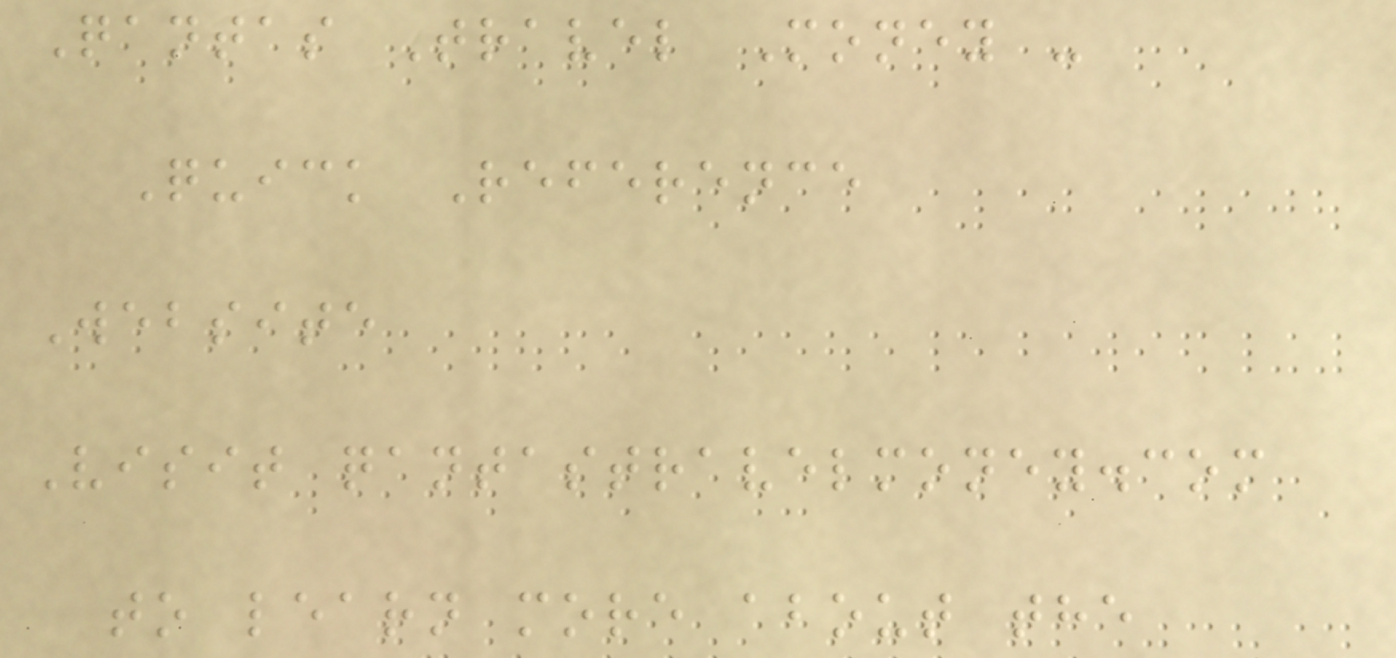Qantas Travel Money -
Quick Reference
Website
Visit qantastravelmoney.com
to learn more about the
